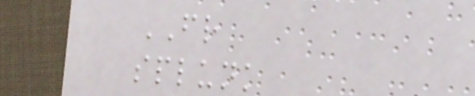FR
splunk
